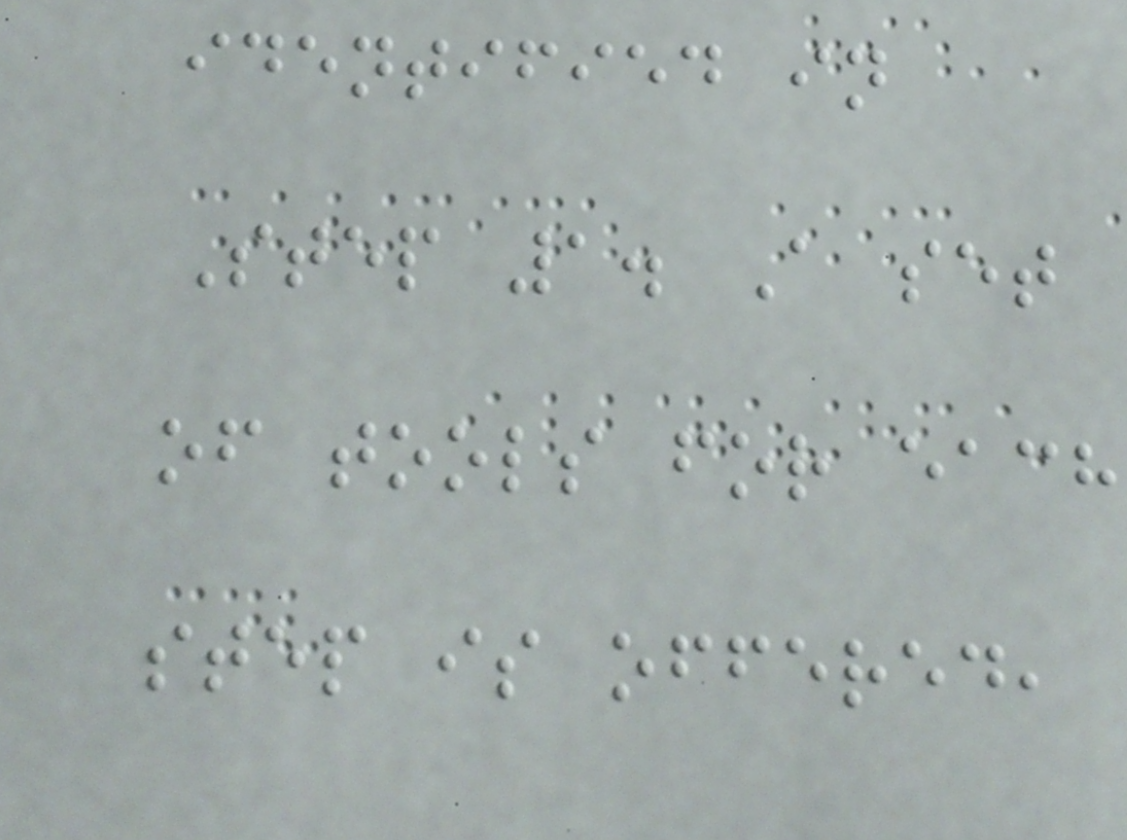identified in
Step 1. A set
of tools for each
step is offered,
